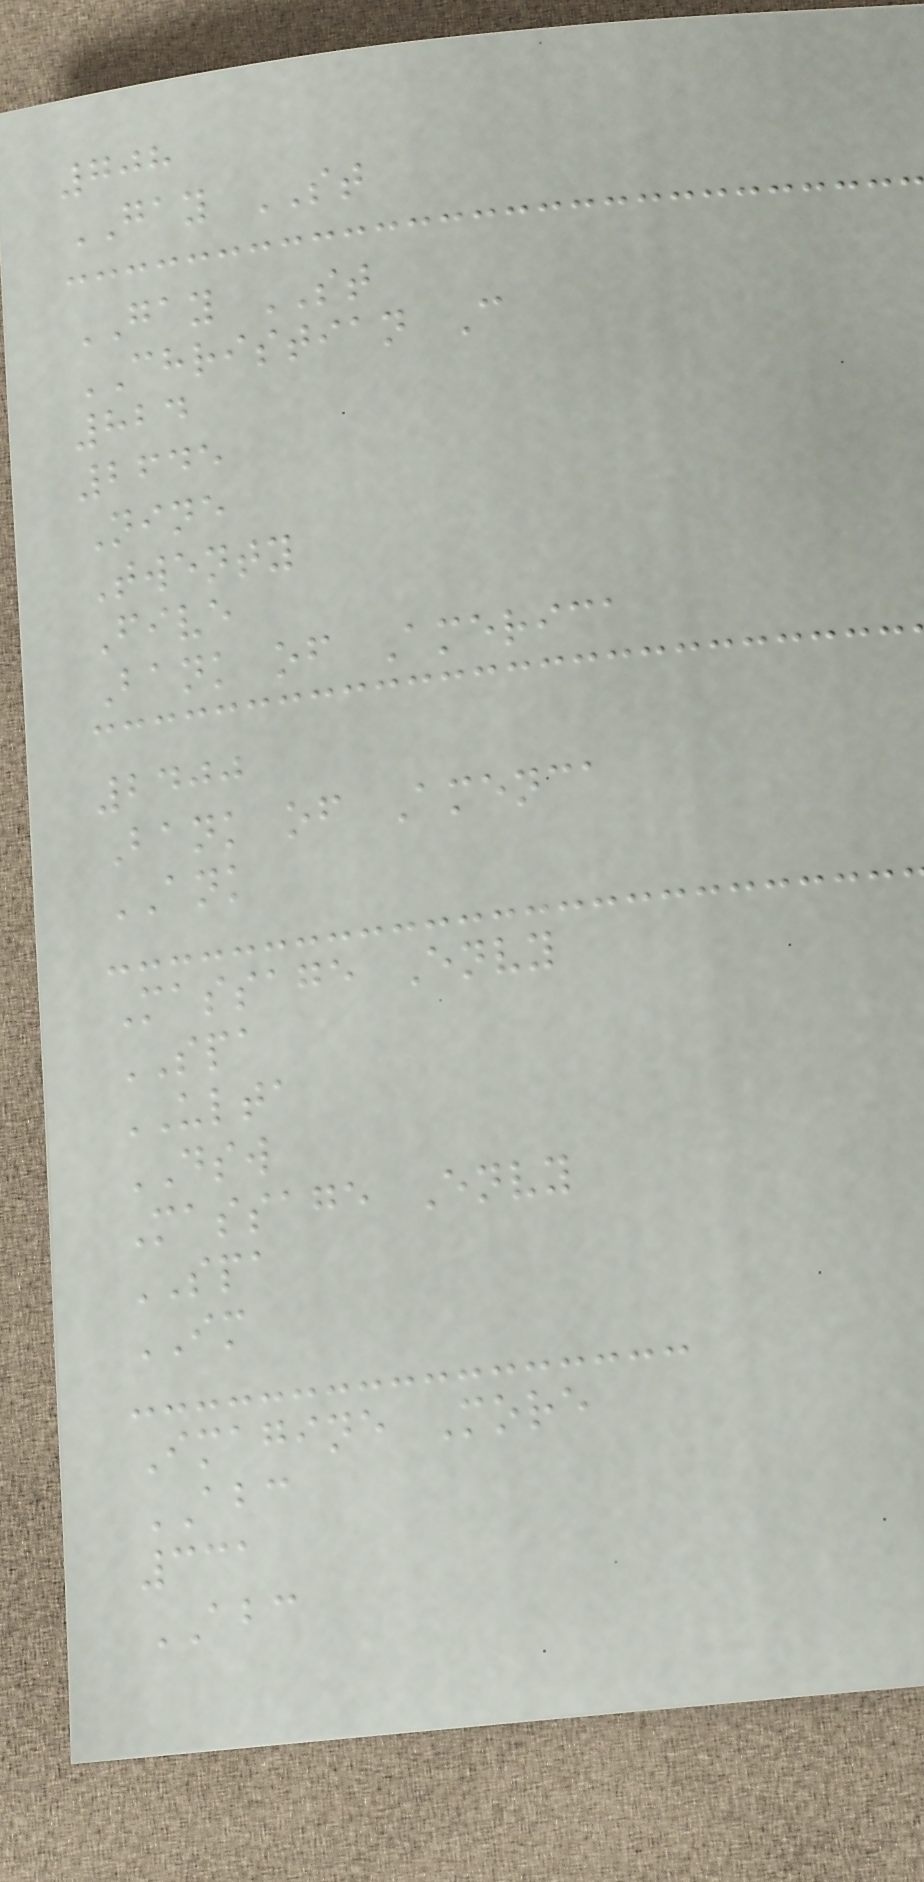708
GAY ST
GAY ST
CHRISTIAN C
824
2645
Nine
Twenty
Five
Bank of America
2400
Bank of Amenca
ANK
Massage Envy
SPA
ULTA
DSW
Massage Envy
SPA
IM
Imagine More
ABC
331
ABC
